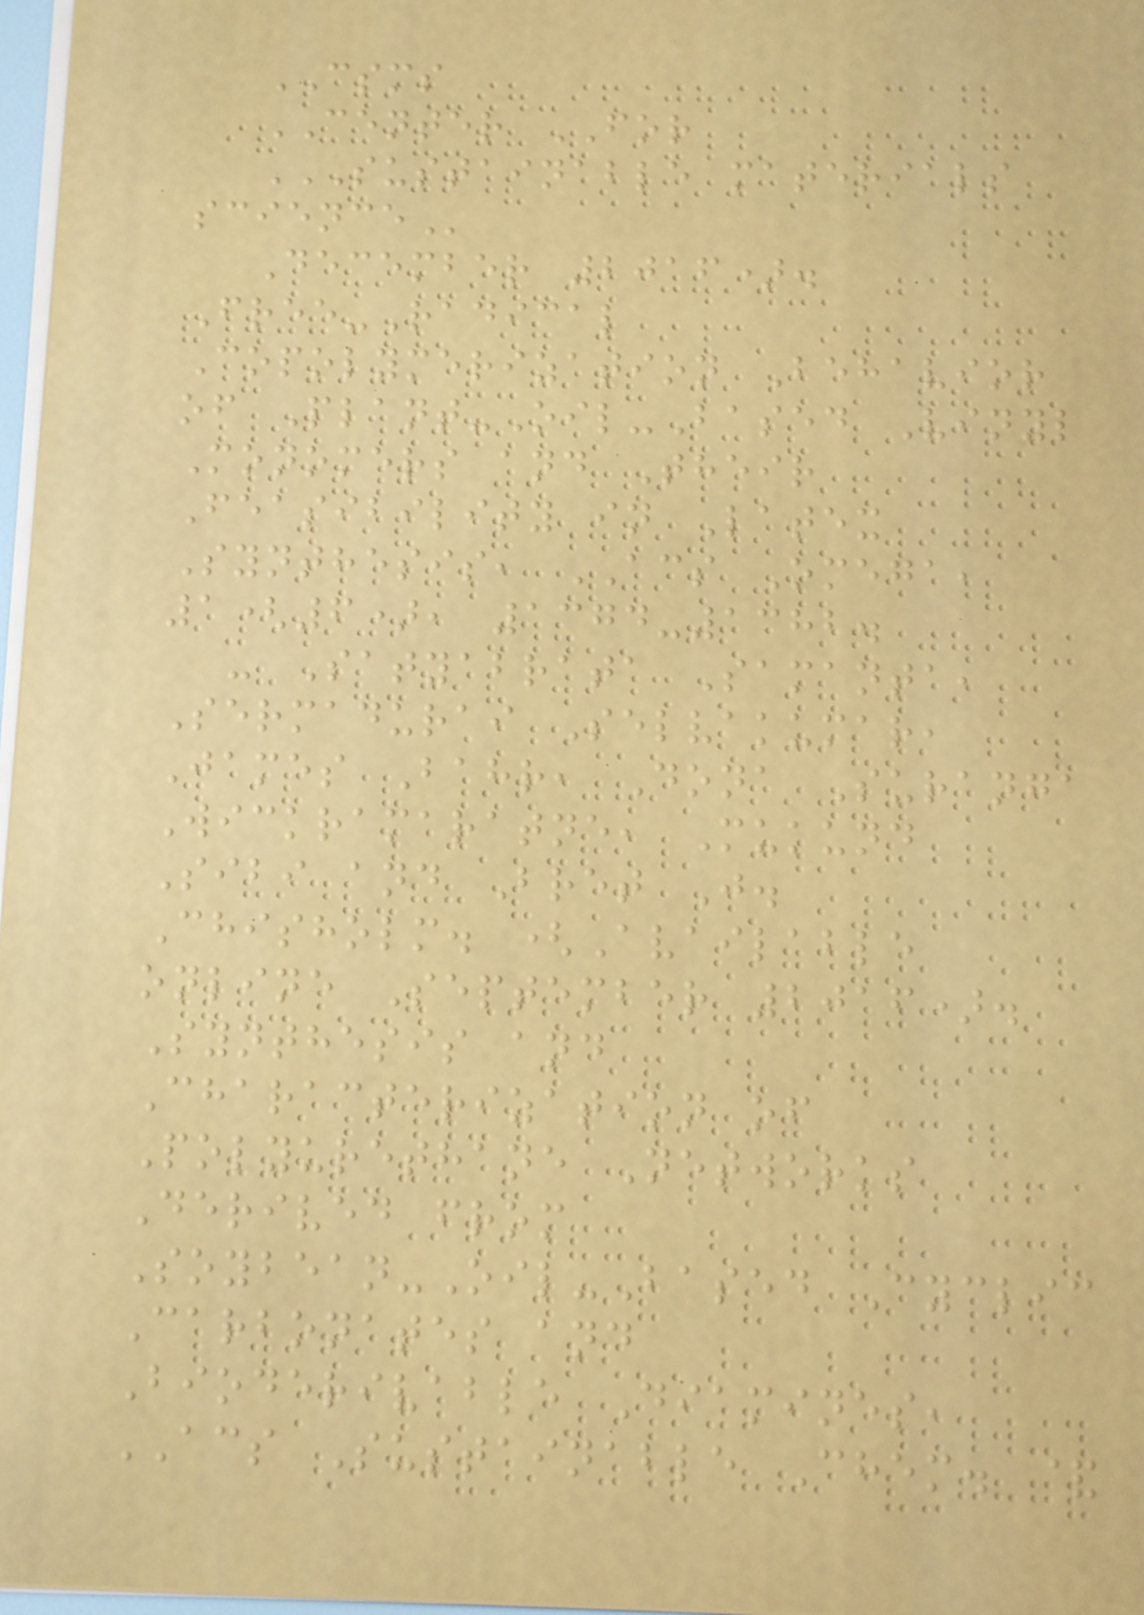CSMS
CENTER FOR
SUSTAINABLE MATERIALS
SCIENCE
December 2016).
Free-Radical
Copolymerization Behavior
of Plant-Oil-Based Vinyl
Monomers and Their
Feasibility in Latex
Synthesis, ACS Omega,
1(6), 1374-1382.
- Satyabrata Samanta,
Sermadurai Selvakumar,
James Bahr, Dona Suranga
Wickramaratne, Mukund
Sibi and Bret J.
Chisholm. (Available
online September 2016).
Synthesis and
Characterization of
Polyurethane Networks
Derived from
Soybean-Oil-Based Cyclic
Carbonates and
Bioderivable Diamines,
ACS Sustainable Chem. &
